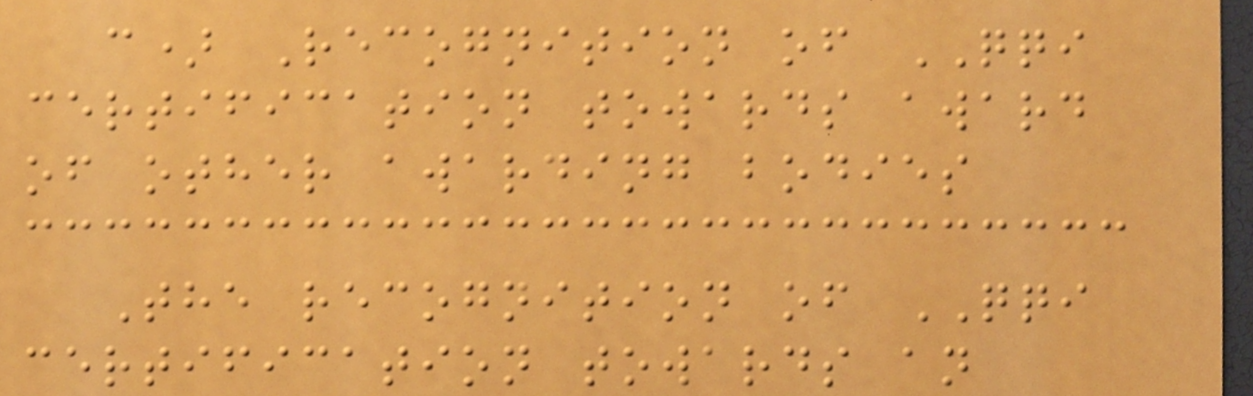c) Recognition of QQI
certification towards award
of other awarding bodies
The recognition of QQI
certification towards an
